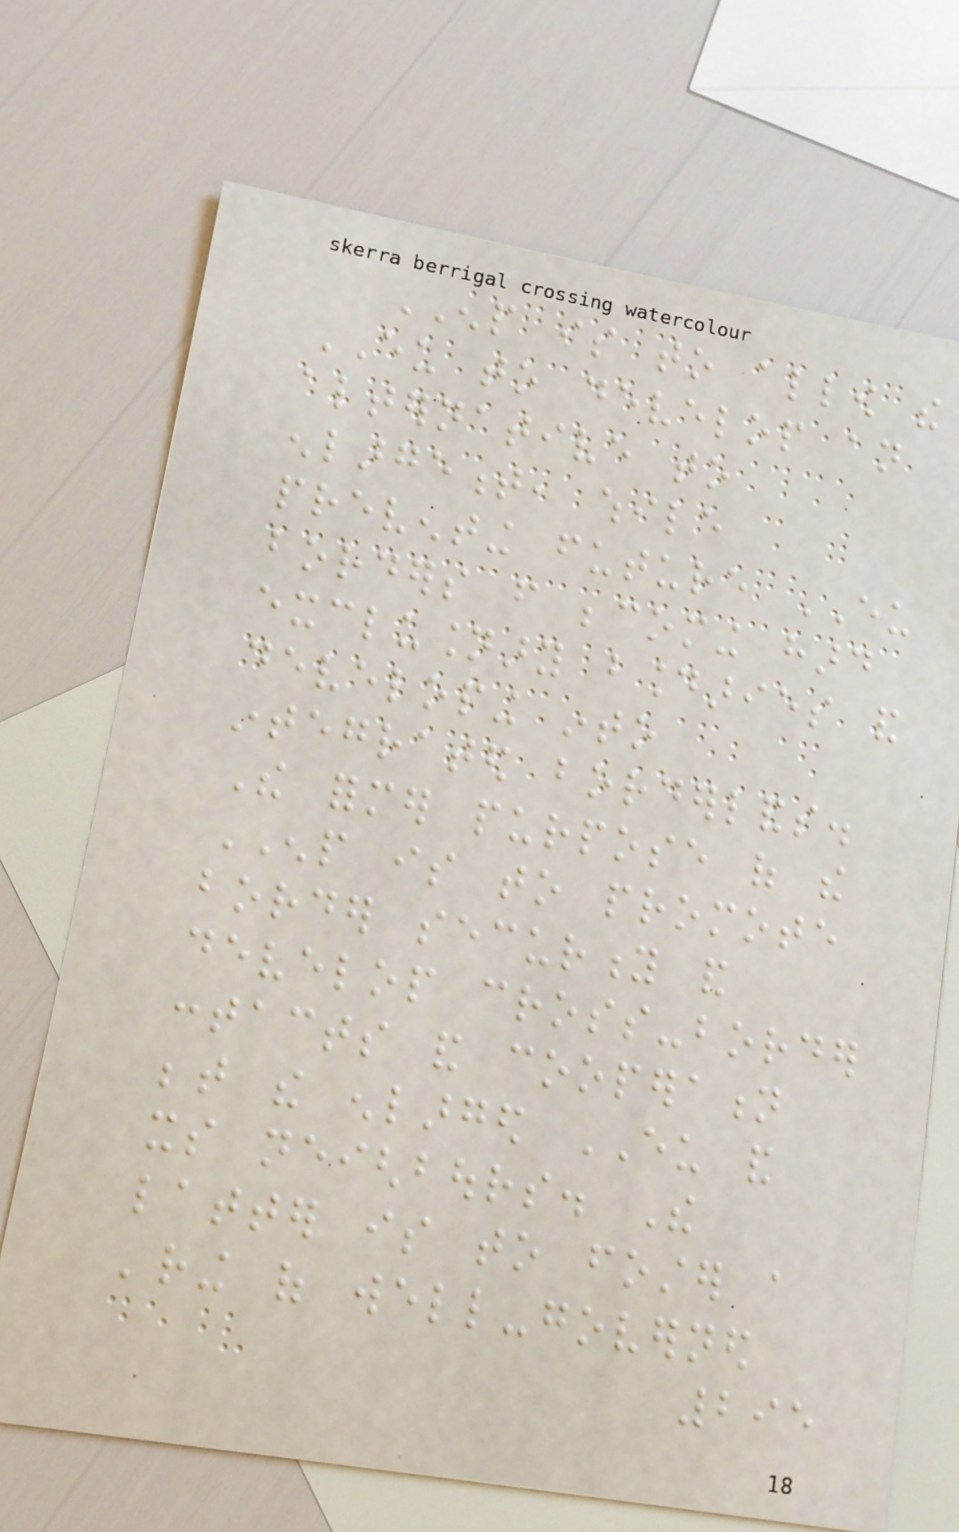ENP is to allow the
EU to develop an
alternative to
enlargement, while
preventing future EU
borders from becoming hard
exclusionary boundaries and
developing into
integrated borderlands.
The former purpose of the
ENP is to promote
border security and
develop cross-border
contacts and cooperation
between the enlarged EU and
its neighbours. The
latter is to foster a
'ring of well-governed
295
